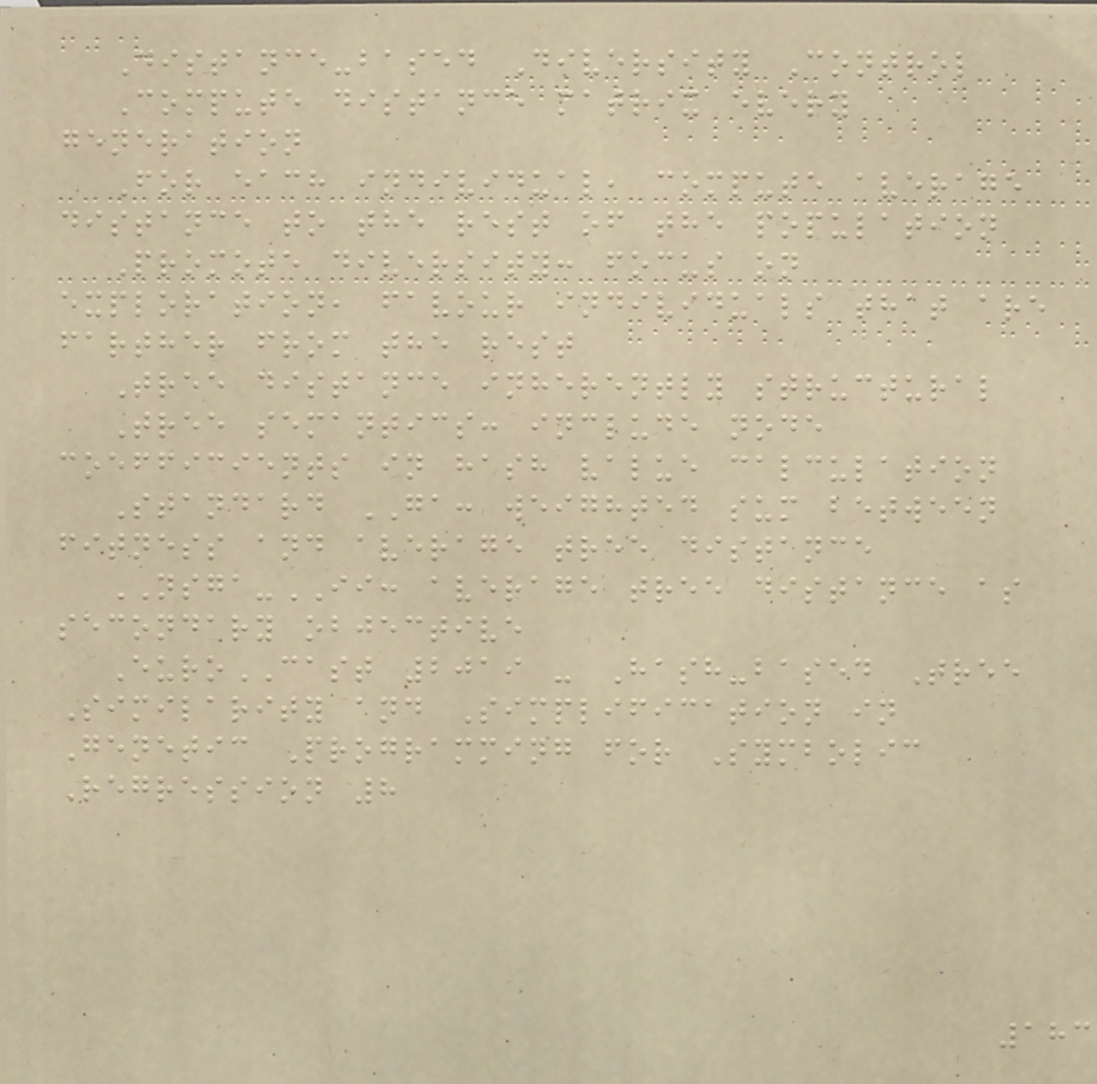Distance-based Diversity Control
Compute distance matrix every
generation
For each individual, compute average
distance to the rest of the population
Promote diversity: focus on
exploration, favour individuals that are
farther from the rest
Tree distance inherently structural
Tree semantics: include node
coefficients in hash value calculation
Standard GA: weighted sum between
fitness and average tree distance
NSGA-II: average tree distance as
secondary objective
EuroCAST 2019 - Hash-based Tree
Similarity and Simplification in
Genetic Programming for Symbolic
Regression 8
183
